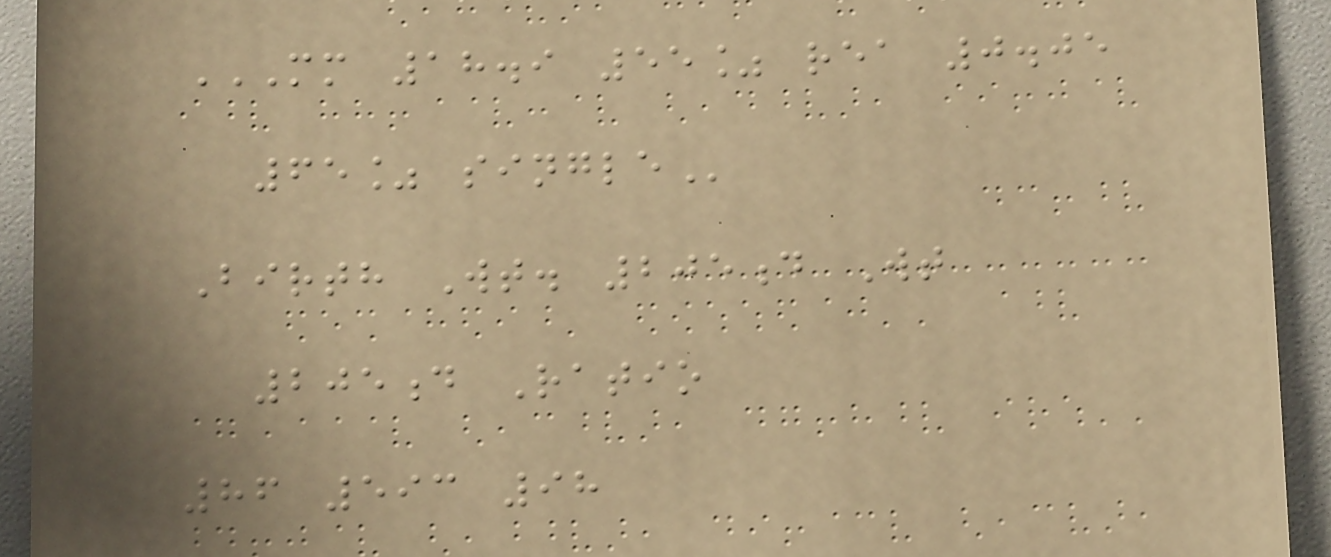MM 18.9 55% REA 0.05
65% SINGLE
Birth Wt. 205d Wt
205d Ratio
86 593 98
